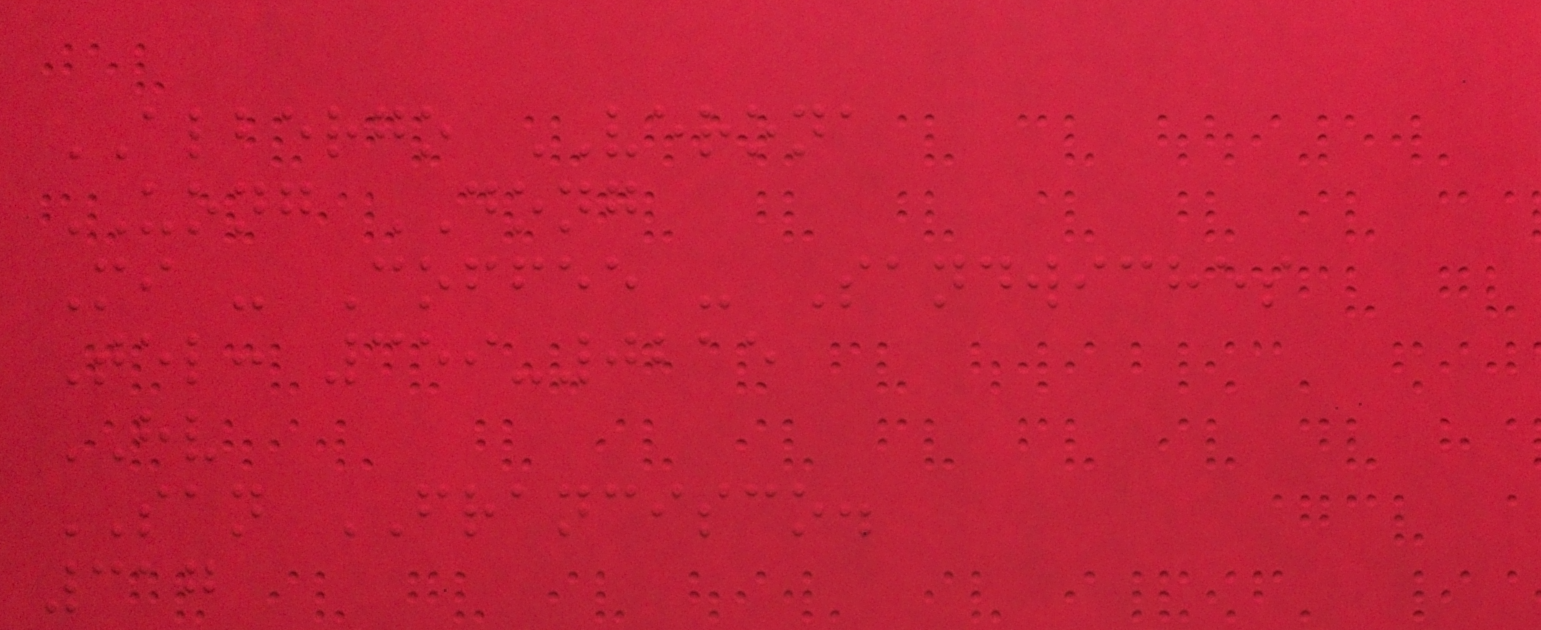ALBERGO VERONA
UONG DONG
Mi - Coffee - Sandwiches
Tel: 359-0215
HV
SAN FRANCISCO.
317
